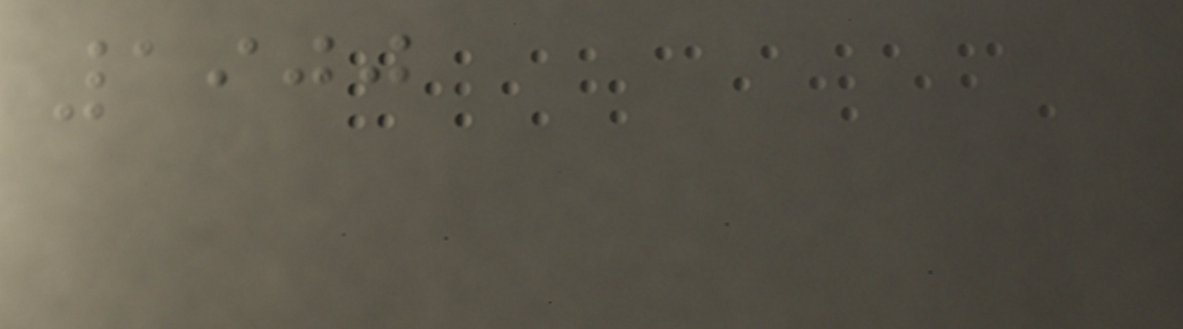1900
